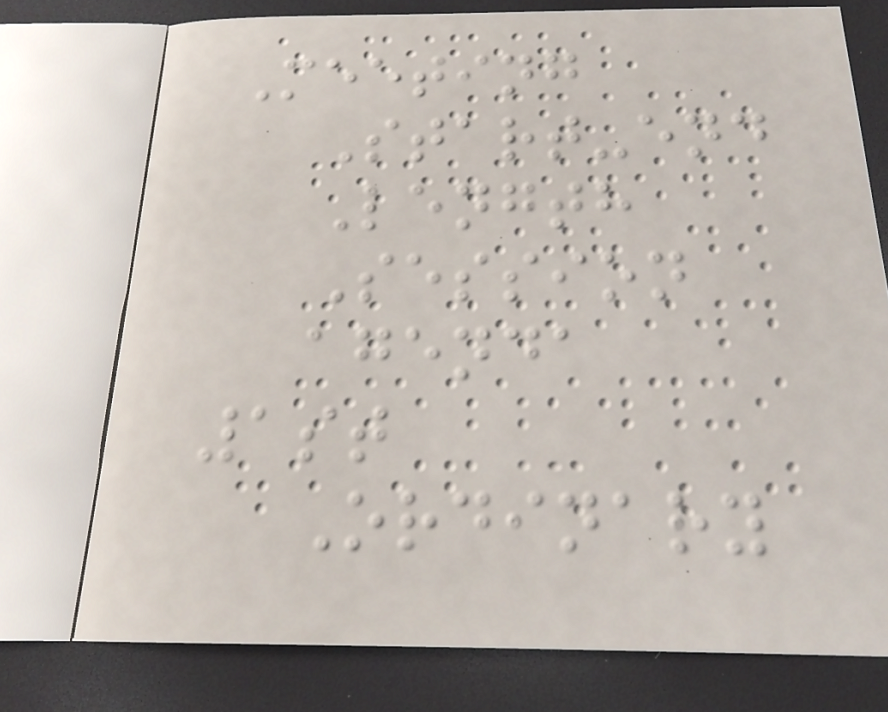Meeting
Start-end
Length
Session
agenda
1st
Ordinary
